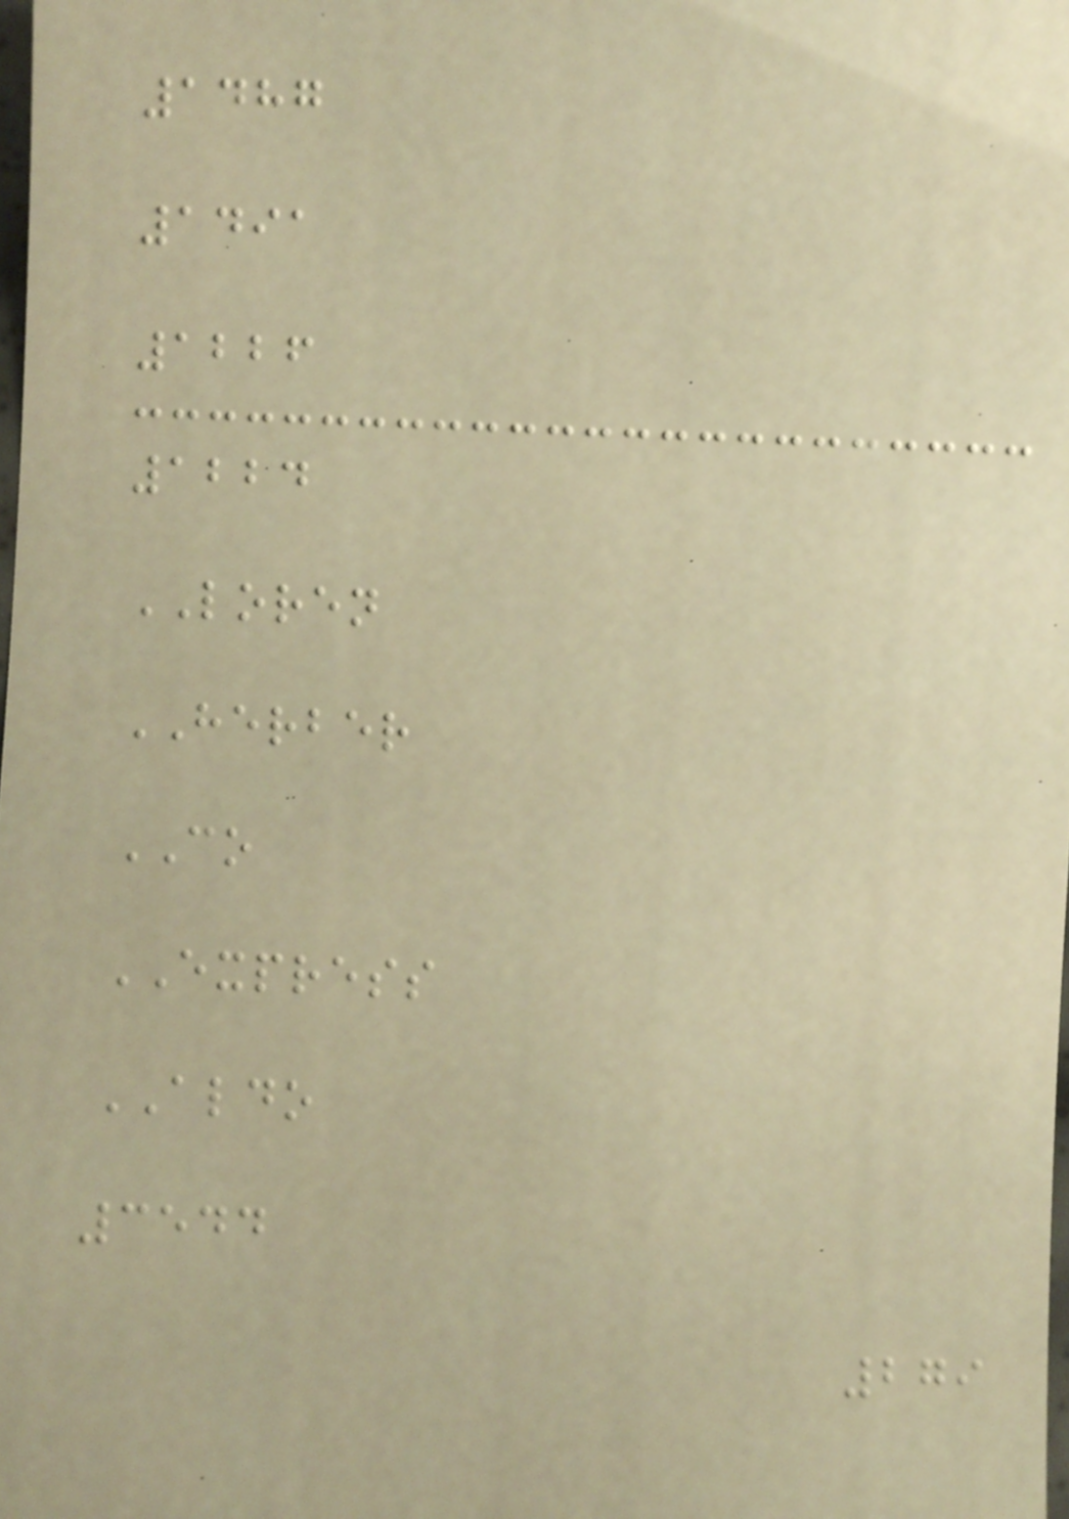1487
1491
1226
1224
LOREN
HERBER
CO
EXPRESS
ALDO
3544
279
